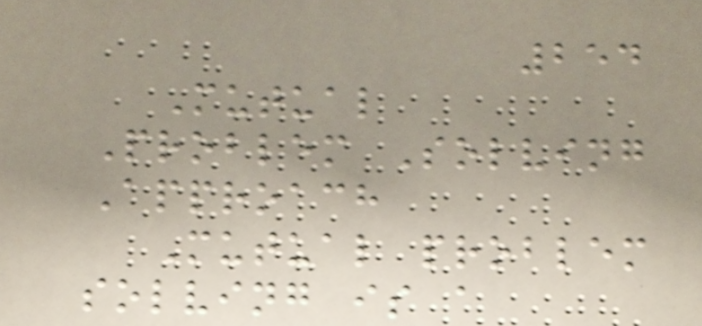254
Mutual
Problem Solving
Approach
Mutual problem
solving is a
